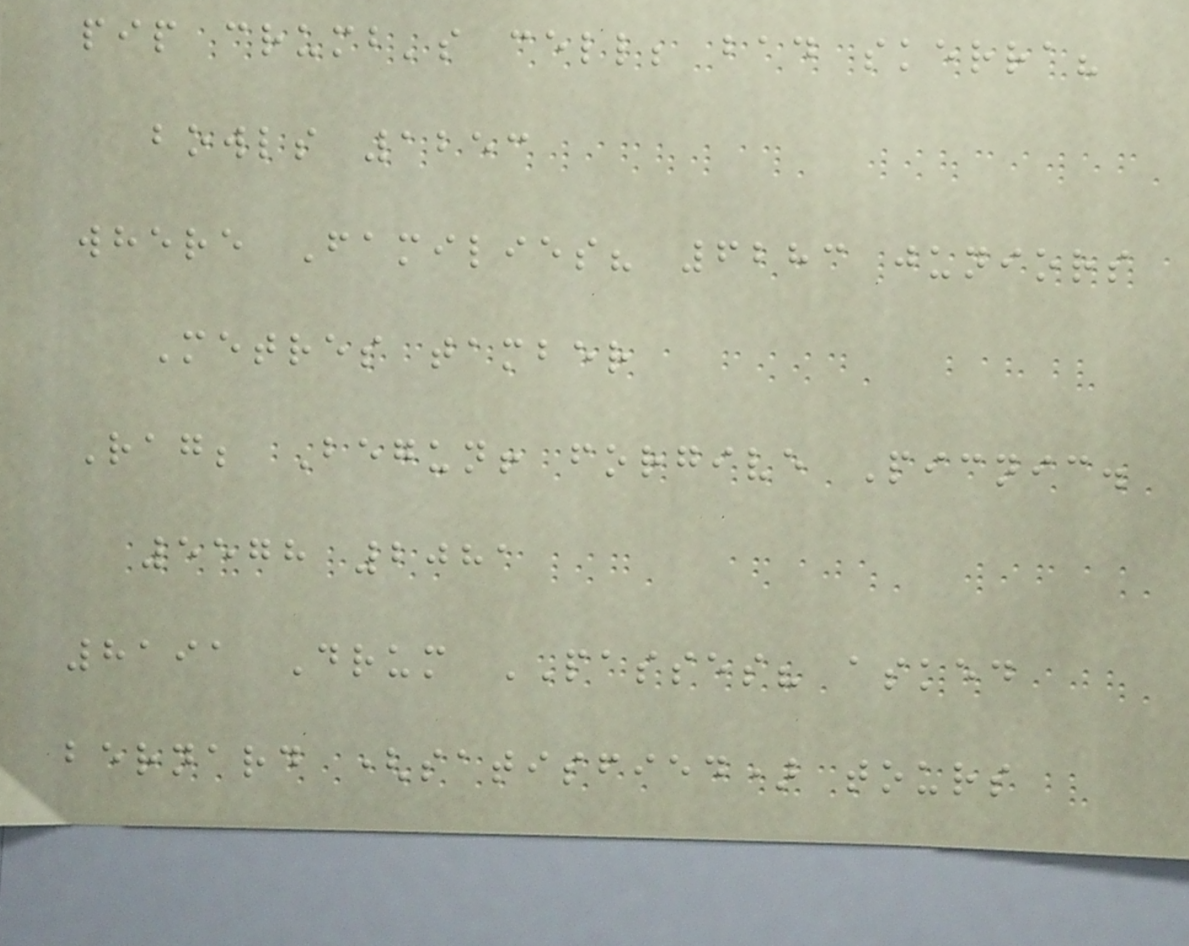pip crumb's cell; bad skerra?
bowls 1253
where Families? 6283 juniors
Metres tamber
Rag; Begun! forgive Picnic.
5578 2081
8191 Drum PASSES? asked
bernard (satisfied) tours
